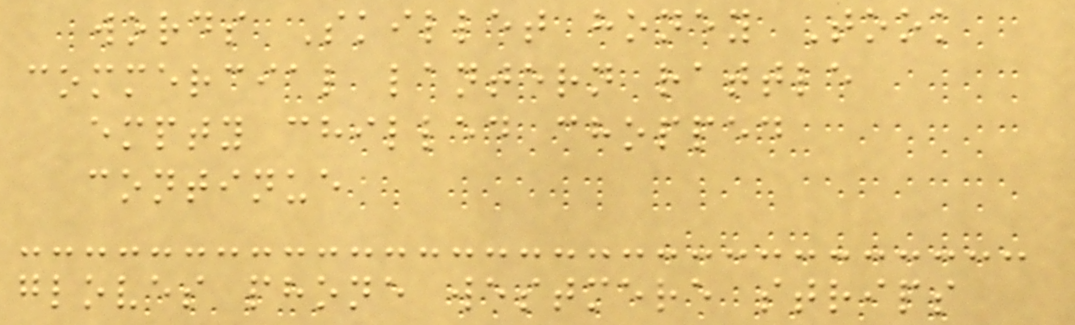words Skillet honey Took
commercial lantern rattle
empty chilled chopped
continue
gloves phone westmere strips
